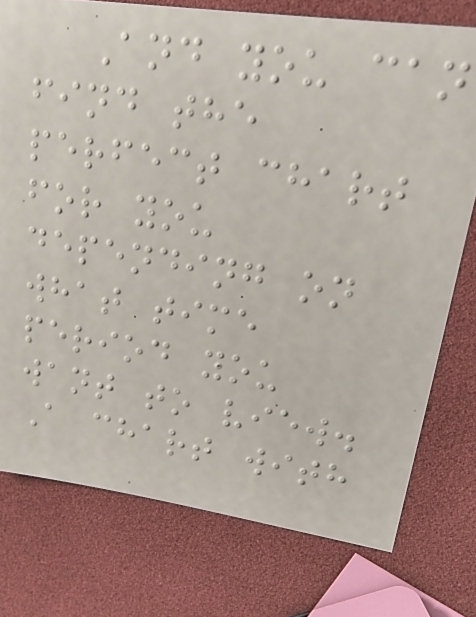And you can
find the
perfect chart
for you
depending on
what time
period you
want to view.
A chart with
